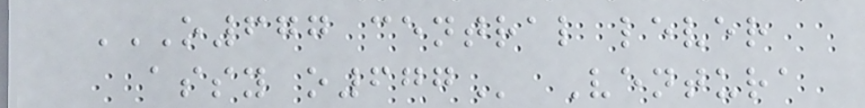O677 CENTRAL LEVER
ASSY O677 Ventura
